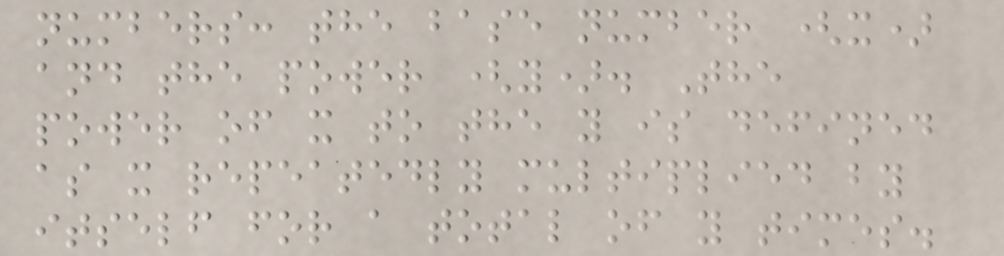numbers: the base number (x)
and the power (y). The
power of x to the y is defined
as x repeatedly multiplied by
itself for a total of y times.
